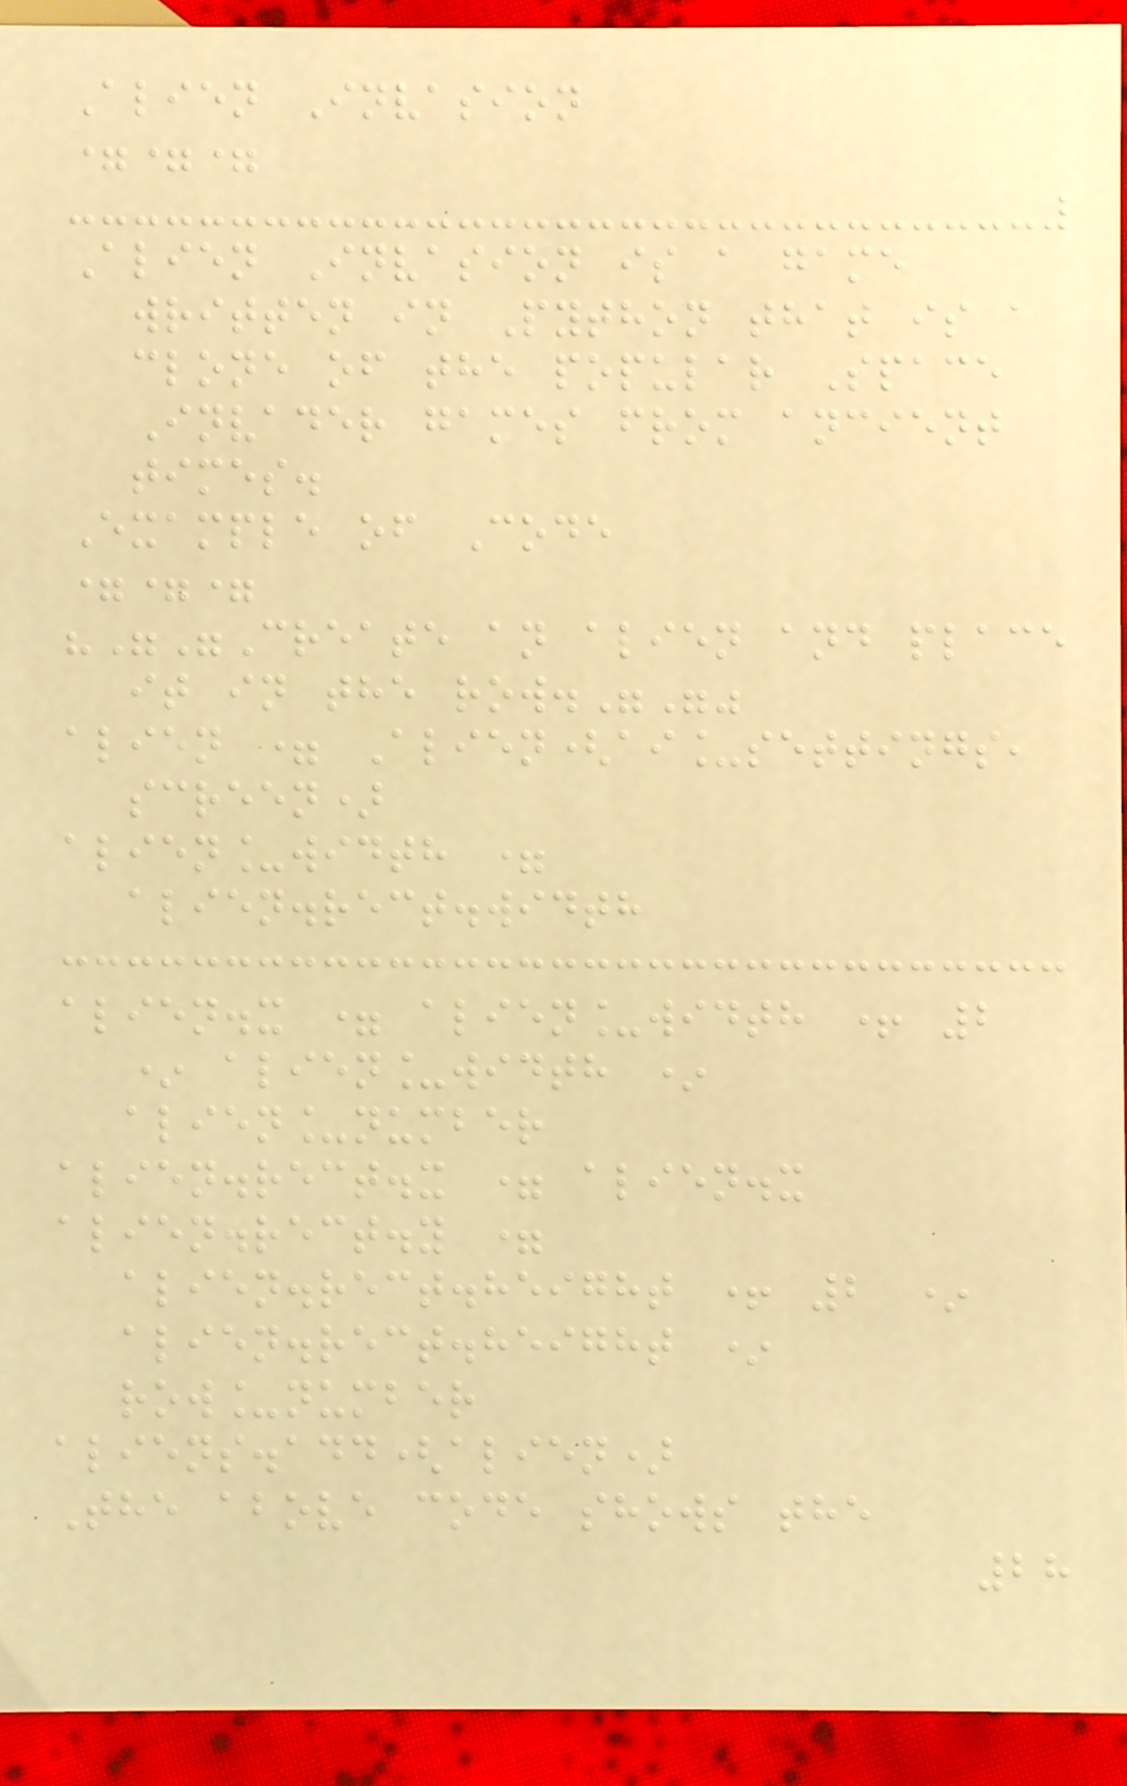Alien Invasion
===
Alien Invasion is a game
written in Python that is a
clone of the popular Space
Invader games from ancient
times.
Example of Code
===
"""Create an alien and place
it in the row."""
alien = Alien(ai_settings,
screen)
alien_width =
alien.rect.width
alien.x = alien_width + 2
* alien_width *
alien_number
alien.rect.x = alien.x
alien.rect.y =
alien.rect.height + 2 *
alien.rect.height *
row_number
aliens.add(alien)
The above code shows the
28
